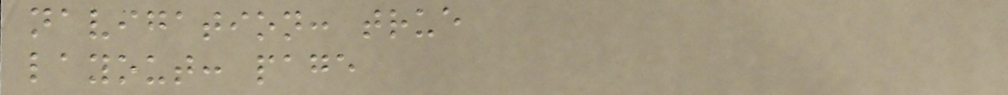navigation: true
layout: page
